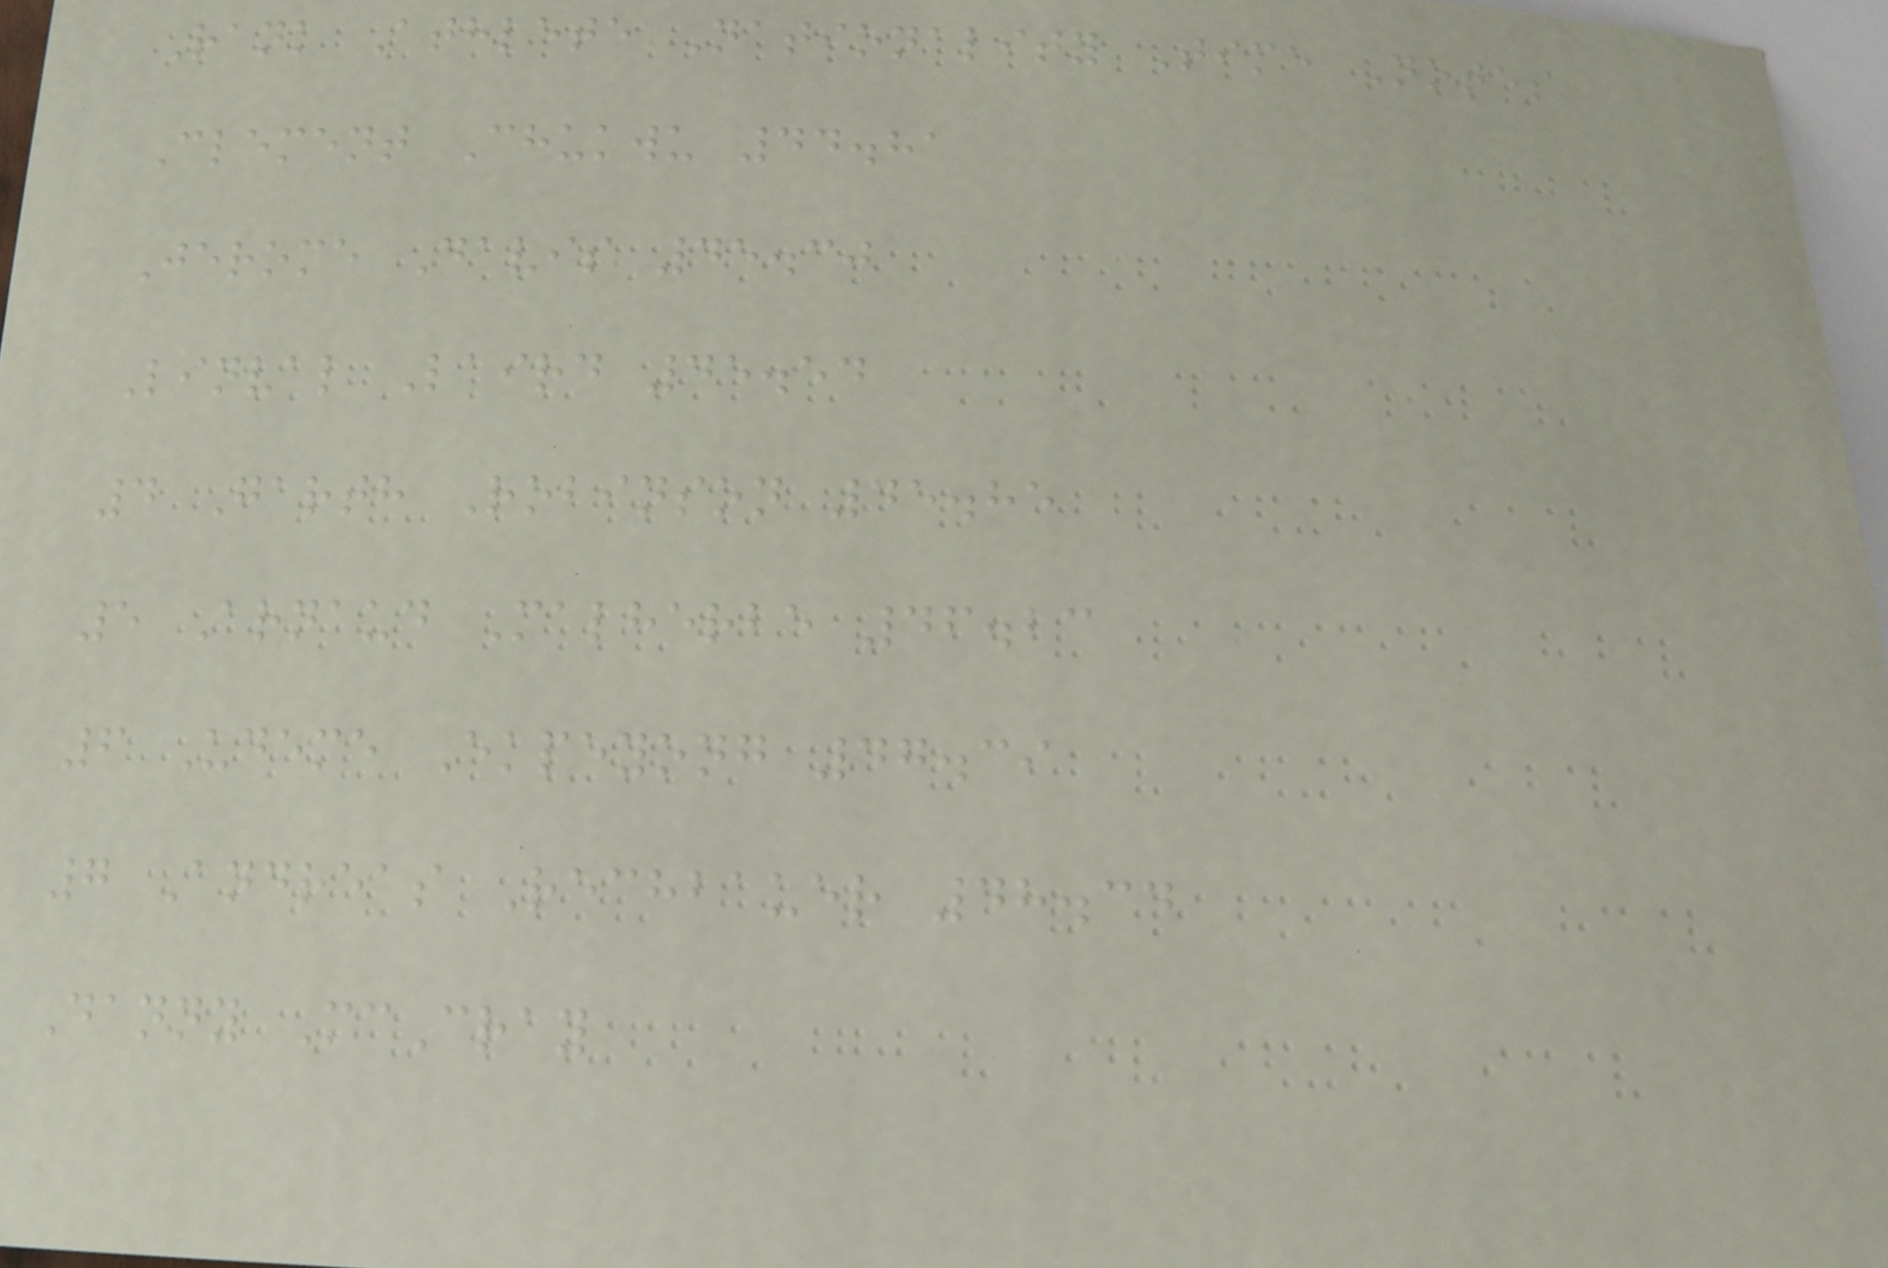Rank Athlete Nationality Time Notes
Clement Chukwu 44.81
Jerome Davis 45.30
Linval Laird 45.54
4 Garth Robinson 45.85
5 Arnaud Malherbe 46.23
6 Udeme Ekpeyong 47.39
7 Andreas Rechbauer 48.34
Danny McCray
